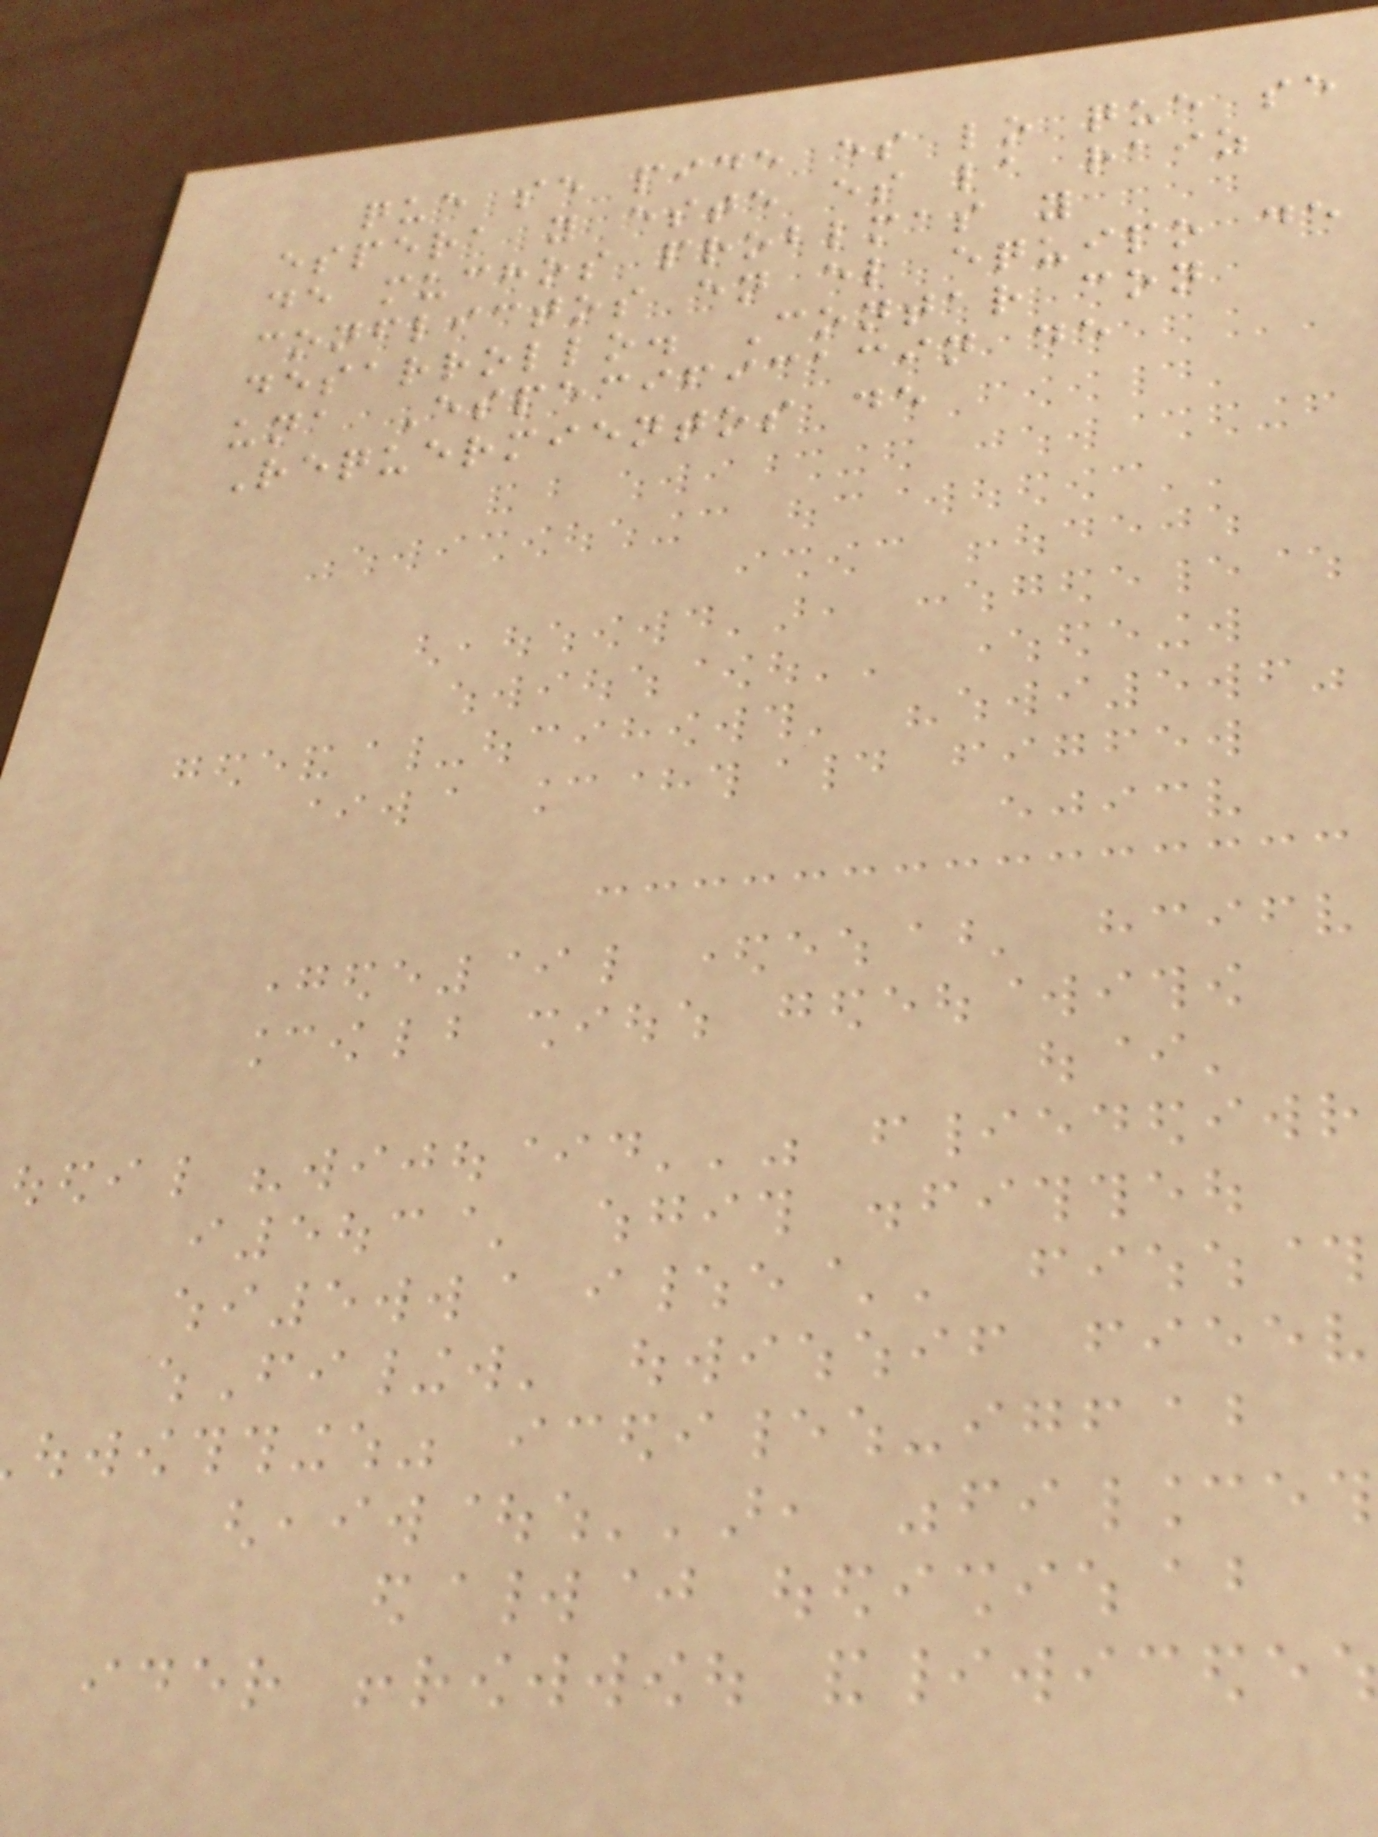que se pide es lo que se
espera y este es la raiz
de muchos problmas y
conflictos en el equipo de
desarrollo. Contar con
una Especificacin de
Requermientos de
